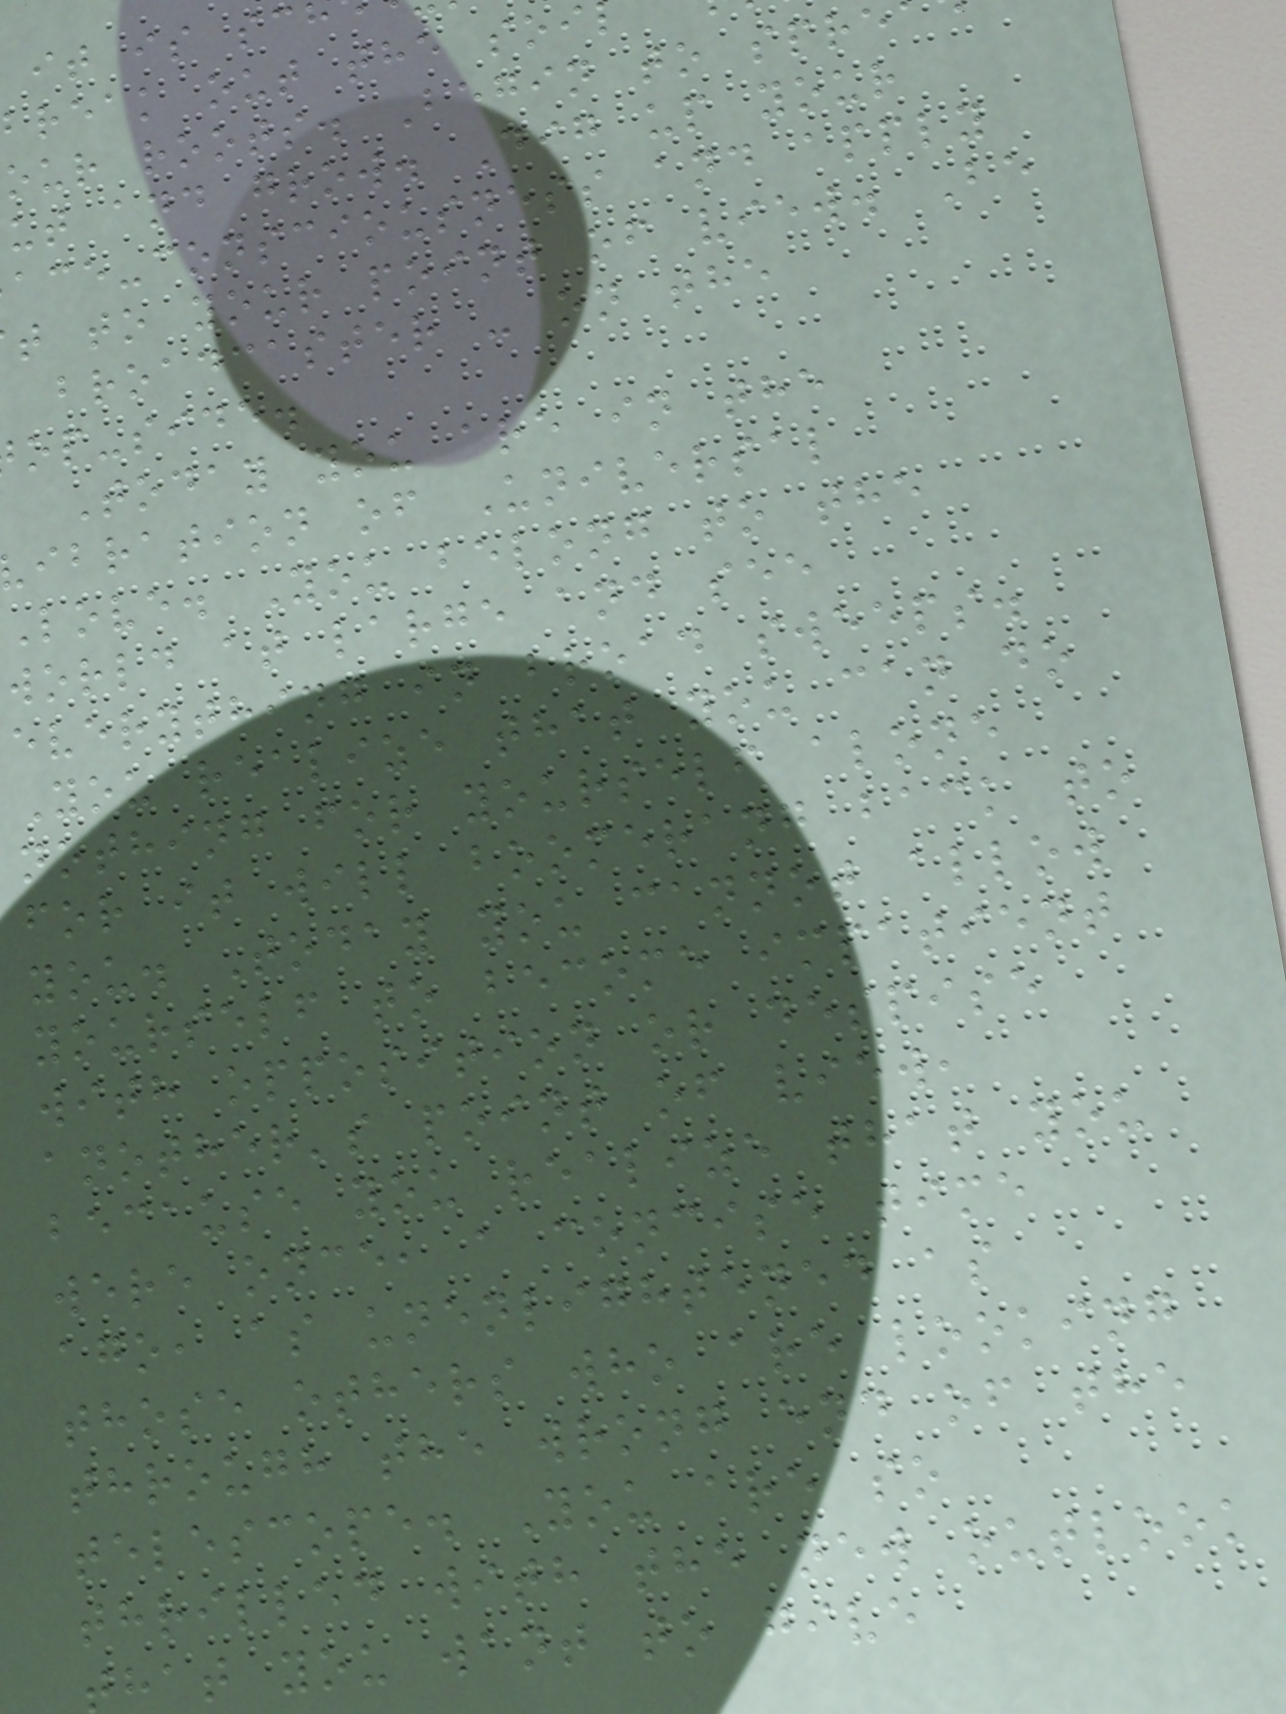it is sc
break out the soi
our roots. Begin to spre
ut and grow. Dig up your
ace-consciousness and apply
t to your point of view. Be
broadcaster - on the
op-side.
Today you are in the
ibration of Universal
Love. You belong to the
world at large and see
everything in broad sweeps.
You realize that you can do
nothing for yourself alone
for it will boomerang back to
you. Today you cannot allow
yourself to become impatient
with opposition or despise
another's point of view,
because you realize that you
were once, a concise time
ago, as unenlightened as
those others who are looking
through the wrong end of the
telescope. You are so
thrilled with the new outlook
hat you want to give
